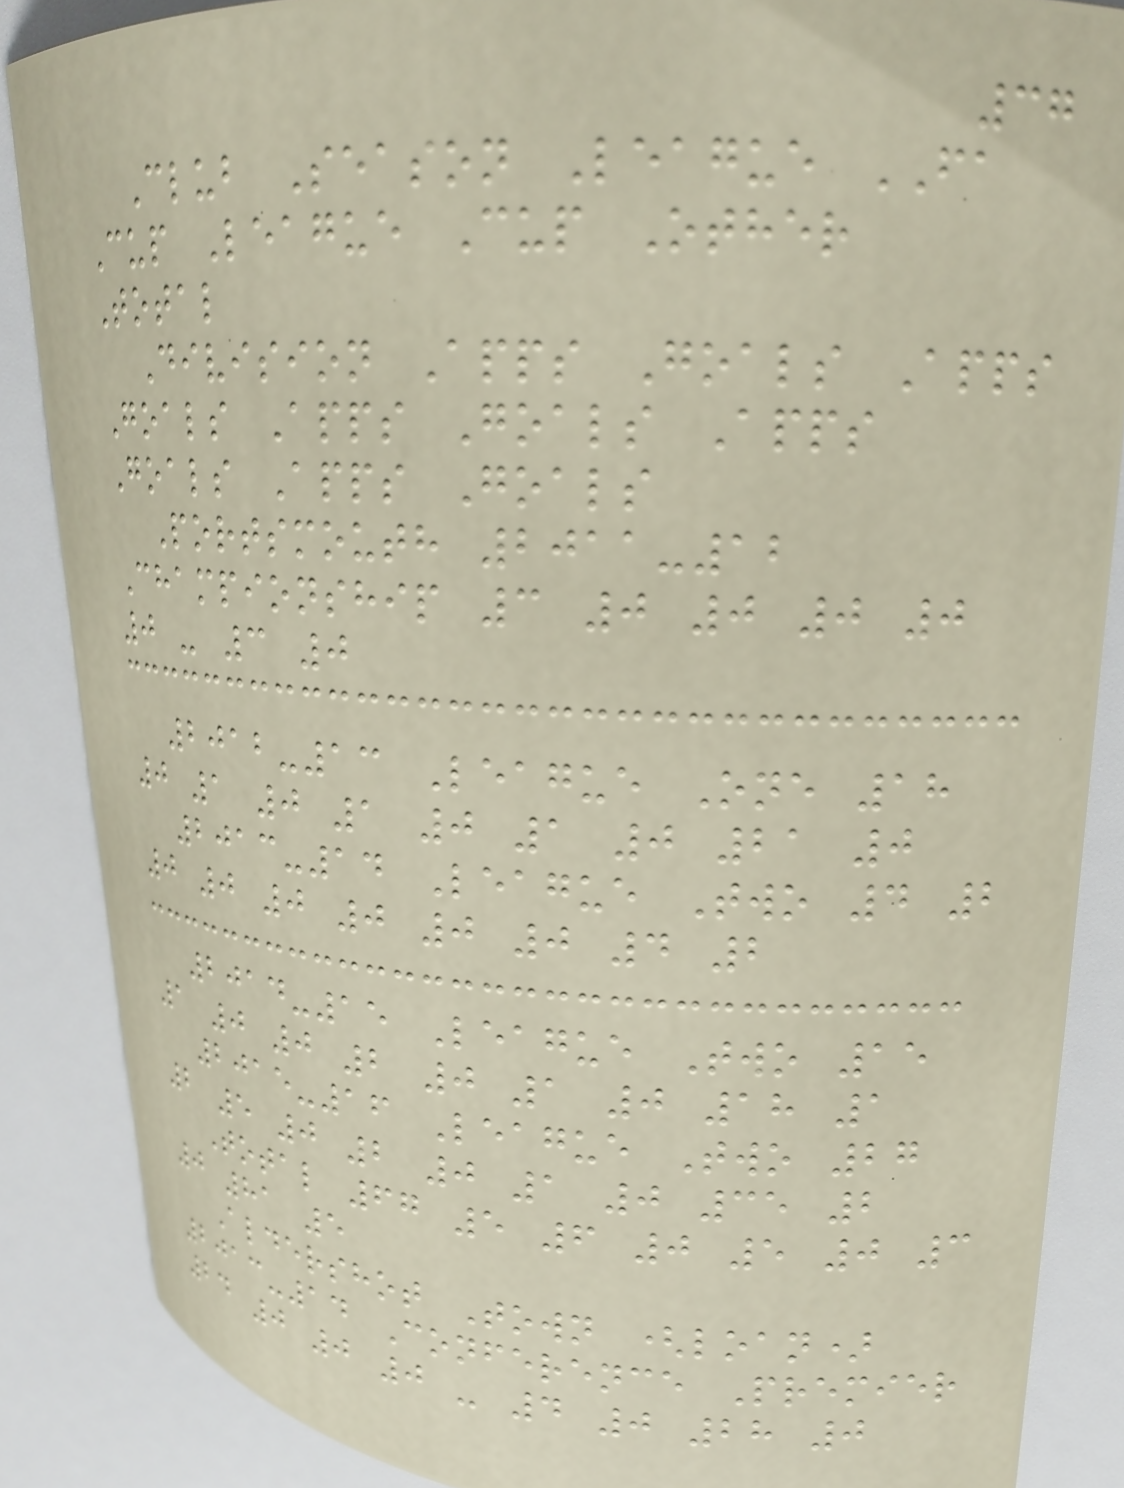37
Club Season League FA
Cup League Cup Other
Total
Division Apps Goals Apps
Goals Apps Goals Apps
Goals Apps Goals
Portsmouth 2011-12
Championship 3 0 0 0 0
0 - 3 0
2012-13 League One 18
0 1 0 1 0 1 0 21 0
2013-14 League Two 4 2
0 0 0 0 0 0 4 2
2014-15 League Two 15
1 0 0 2 0 1 0 18 1
2015-16 League Two 27
2 5 0 2 0 1 0 35 2
Total 67 5 6 0 5 0 3
0 81 5
Aldershot Town (loan)
2013-14 Conference Premier
24 0 0 0 - 4 0 28 0
